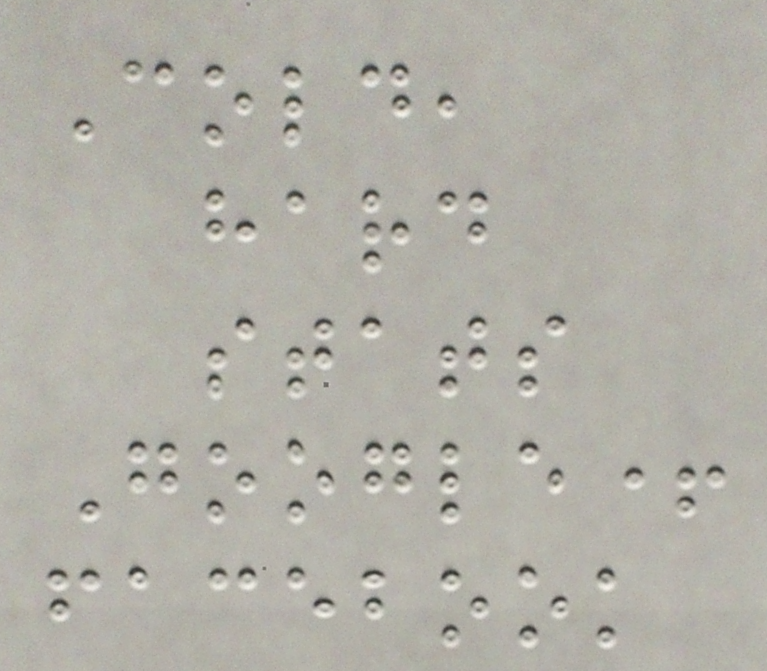Cold,
hard
stats
Google+
facebook
